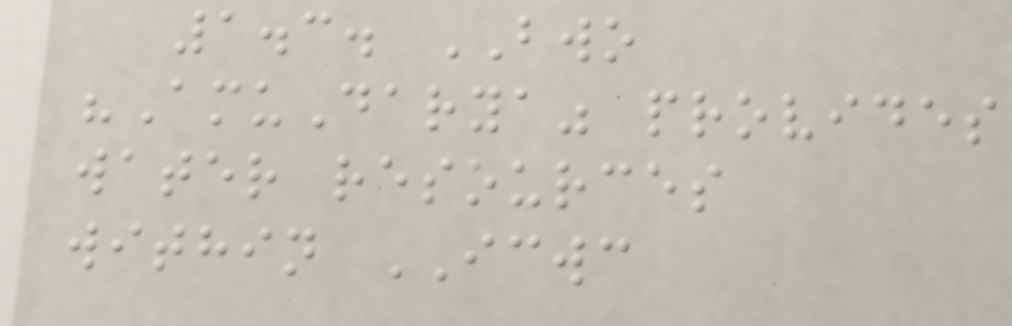1.3. BWO
"AmuDarya" provides
water resources
within ICWC
